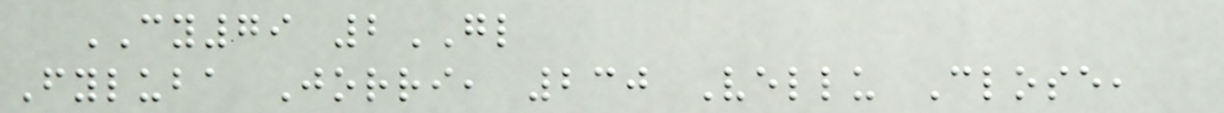CY79 2GL
Fyluba Jorri, 230 Vellu Close,
